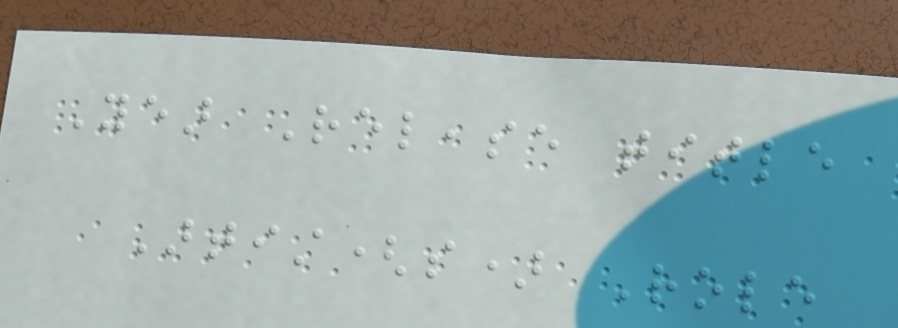Year Release title
Artist(s) Role
